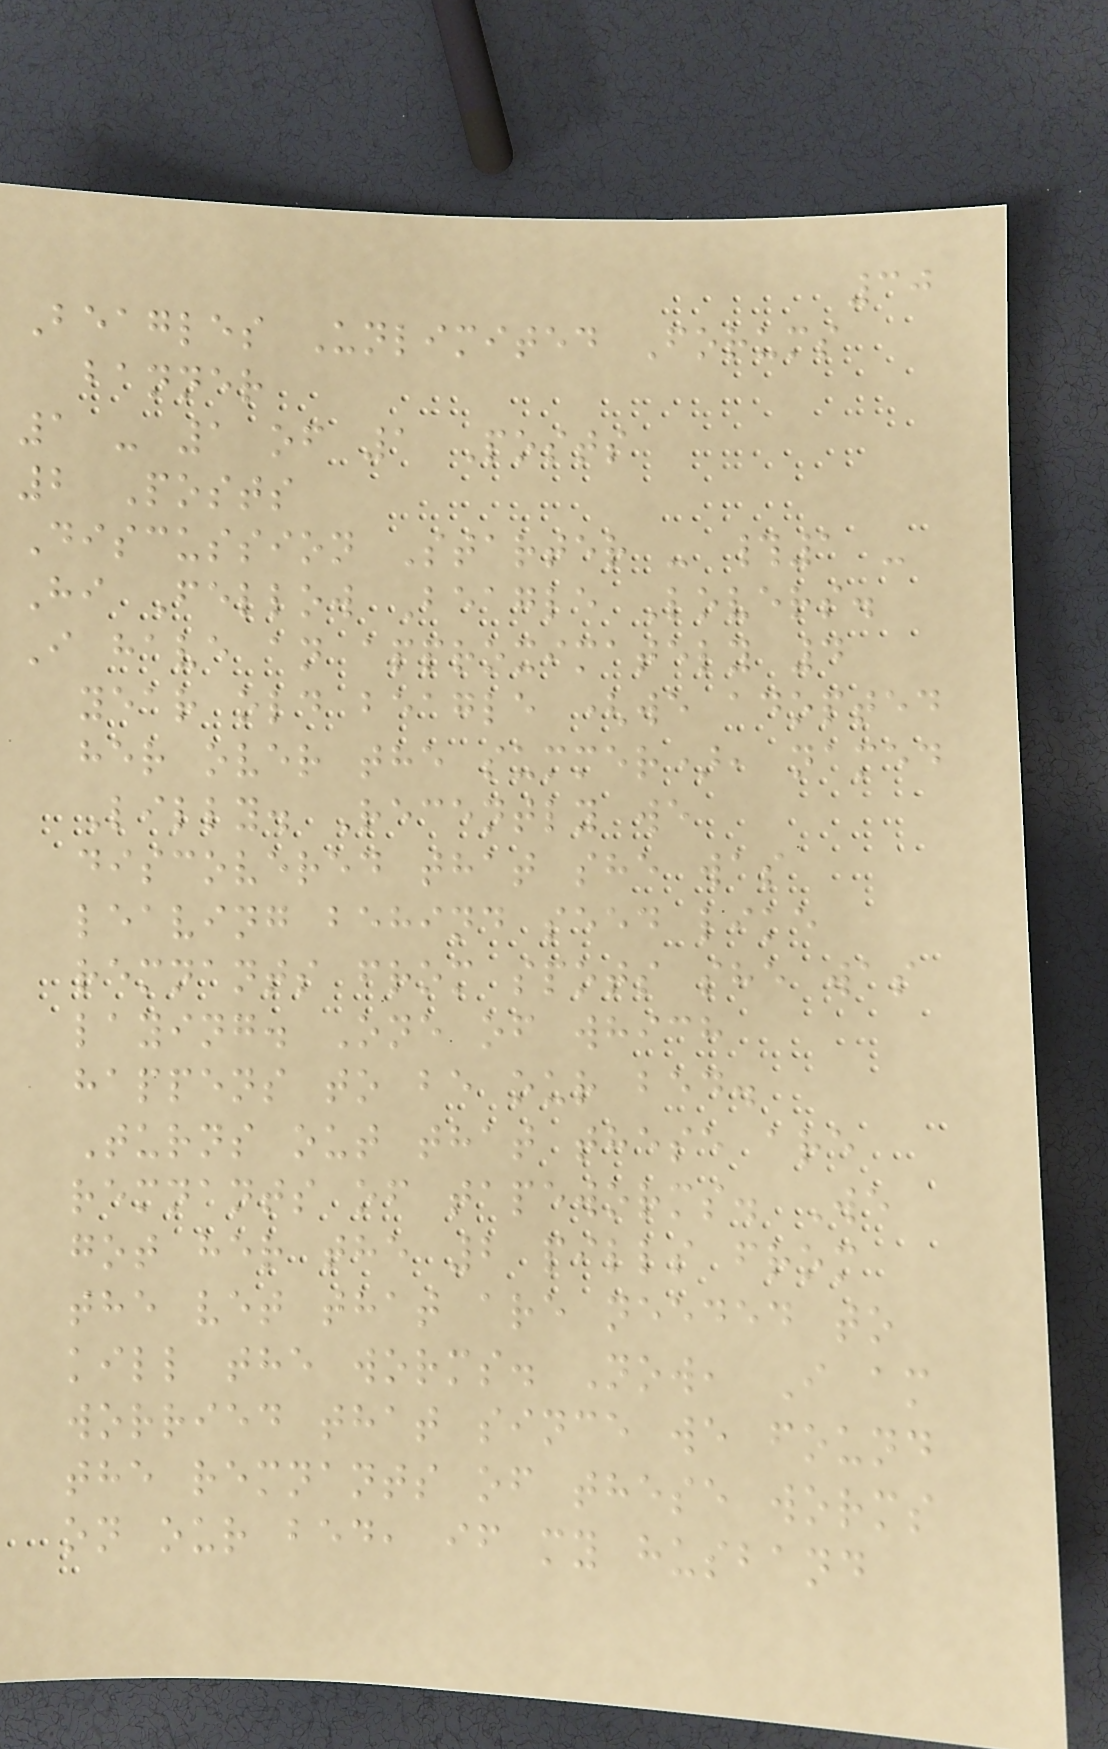30
Beagles Unlimited Forums
banner
1 - 1 of 1 Posts
2 Posts
Discussion Starter - #1 -
Hi Fellow Beagle Lovers.
I have an approximately 4
year old beagle (we adopted
her over the summer), named
Lilly. Recently we
discovered that she was
leaving behind seed like
remnants from spots she was
laying. One of which
happens to be our bed.
Turns out that these are
remnants of tapeworms. We
got her the 2 pills from
the vet that are needed to
kill the worms. Now, I am
worried that since we found
the remnants of these worms
on our bed, if my husband
